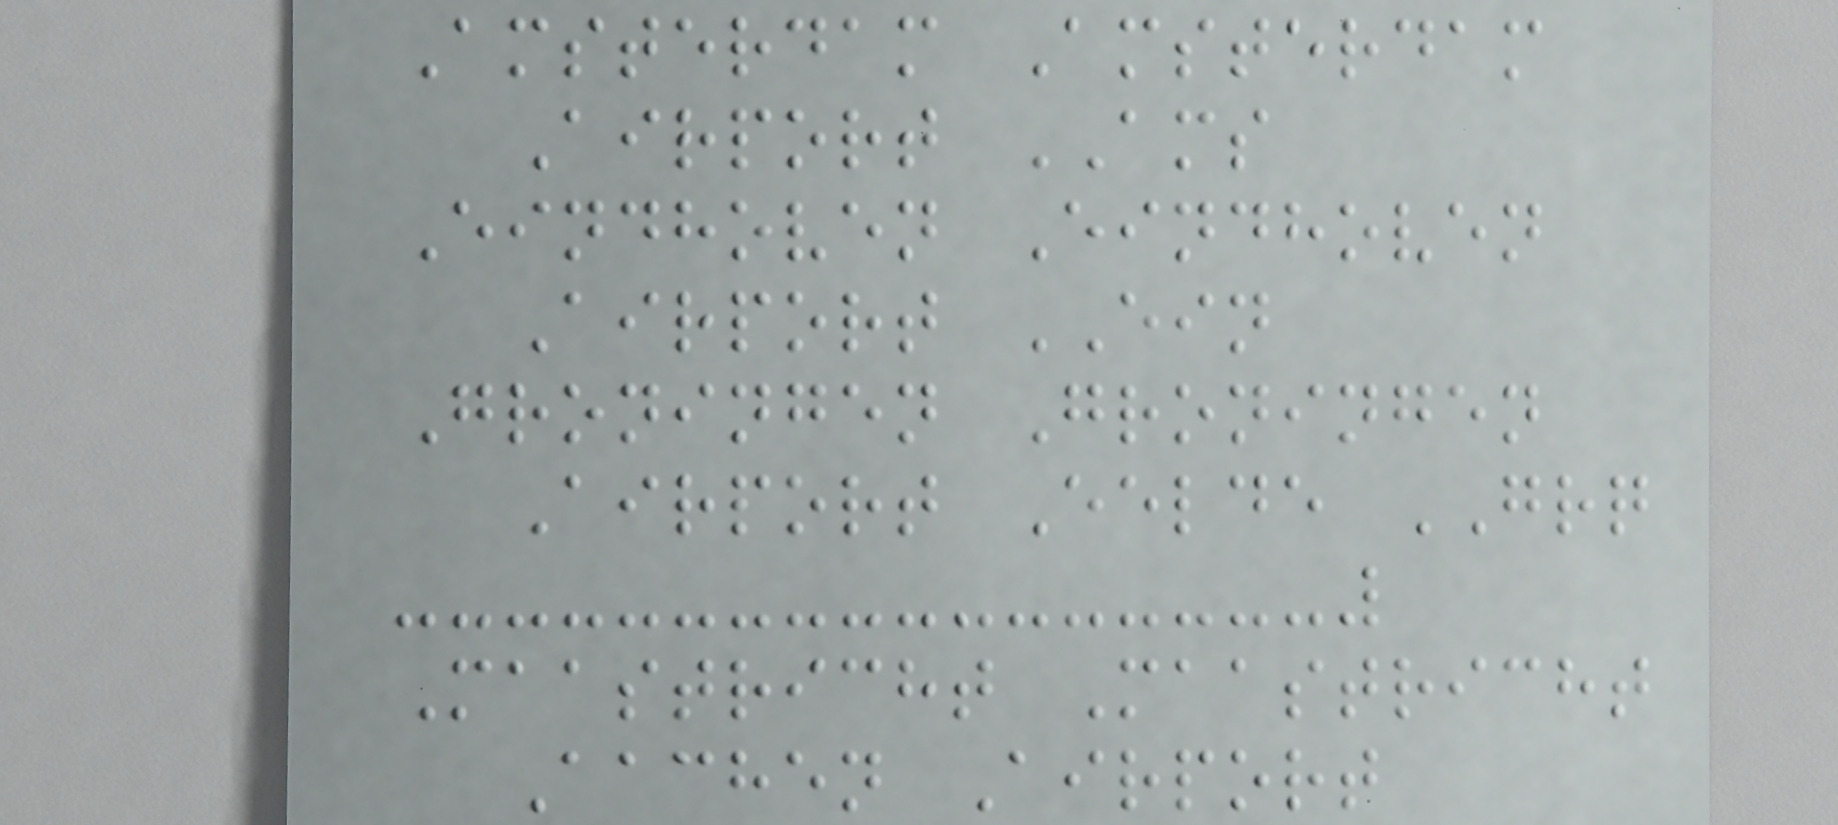Amsterdam Amsterdam
Airport AMS
Eindhoven Eindhoven
Airport EIN
Groningen Groningen
Airport Eelde GRQ
Maastricht Maastricht
Aachen Airport
